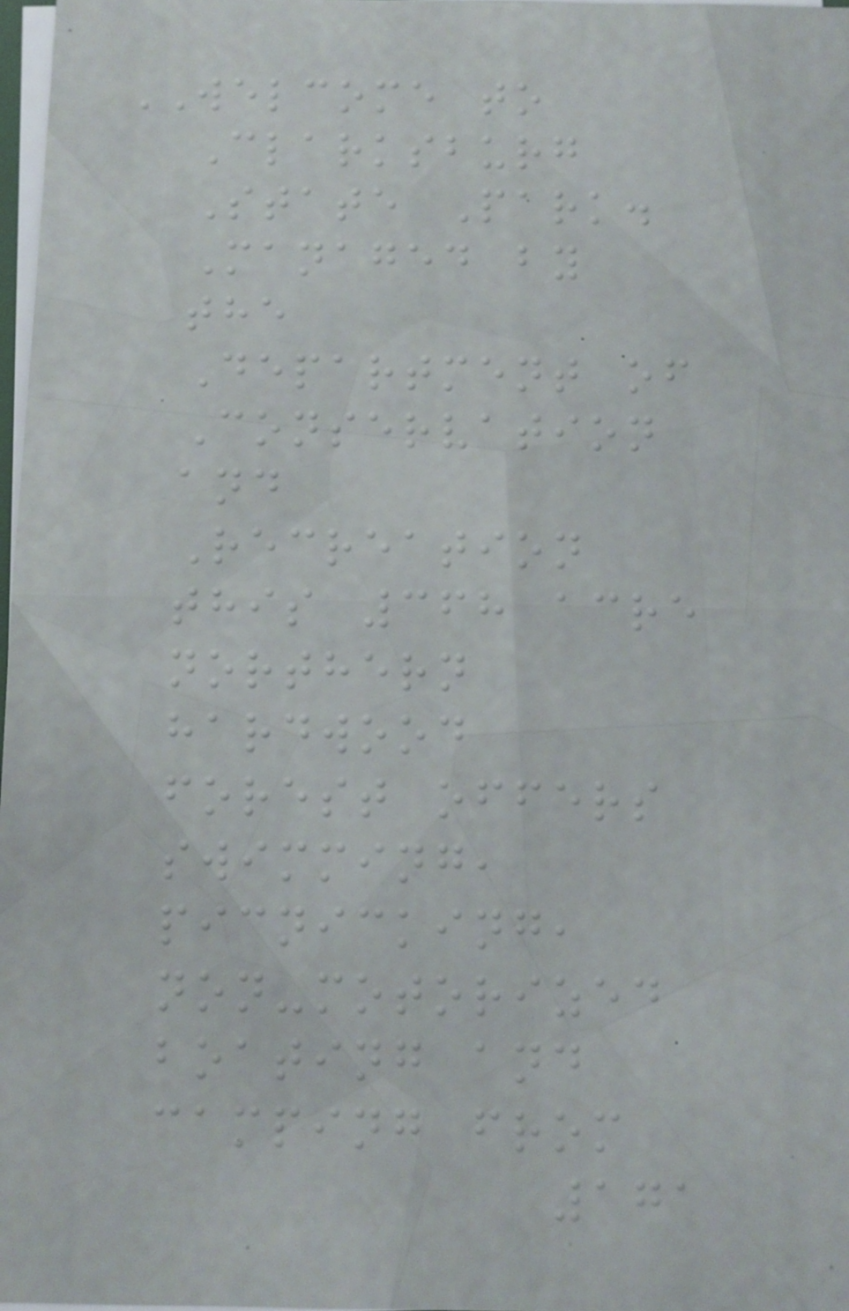WELCOME to
Clarksburg
State Park.
Managed by
the
Department of
Conservation
and
Recreation
this 368 acre
northern
hardwood
forest offers
swimming,
picnicking,
non-motorized
boating and
camping from
171
